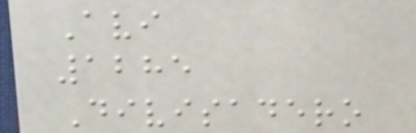Avi
1285
Divisadero
